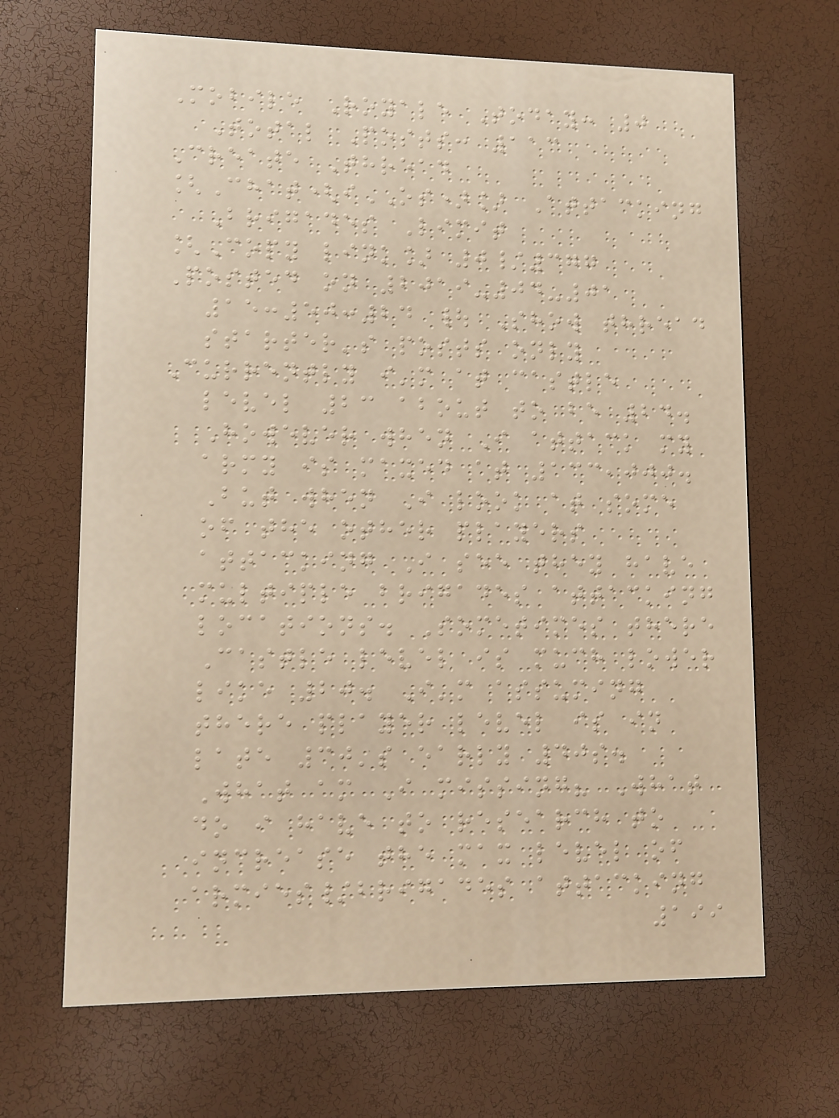Mobile Royale Today: 0
Total Posts: 113
Create Thread
[Chat(iOS)] Attacking
Brigades Limit
[Copy link] 0/377
Posted on 2019-04-01
15:50:24 | Show thread
starter's posts only
Currently i'm at castle
level 23 about to be 24.
However when I attack my
army is maxed at 133,000.
But when I look at some
of the other players
attacking I see they have
multiple brigades attacking
locations. Sometimes there
Castle level is much lower
like 20. I'm assuming
there player level is in
late 30's early 40s.
What am I missing? What
do i have to research to
increase the max level of
armies/brigades attacking
199
